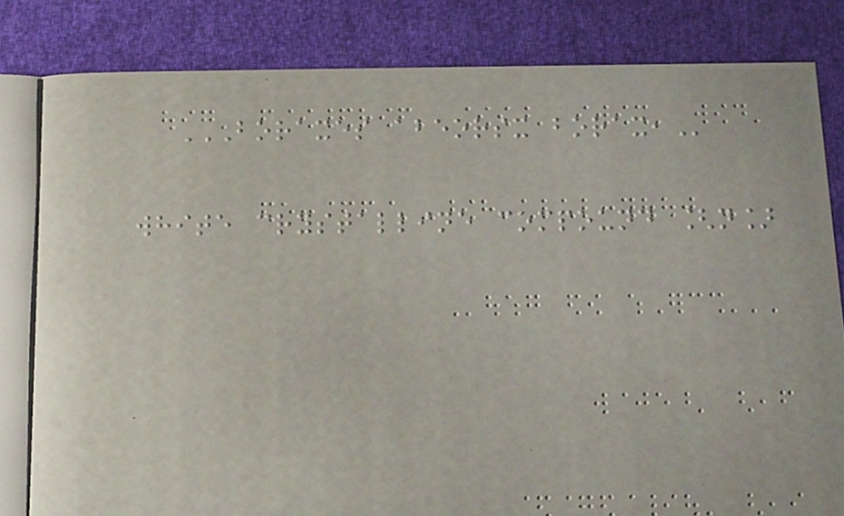BORAXES ABEORSX BORAX,
white crystalline compound [n]
